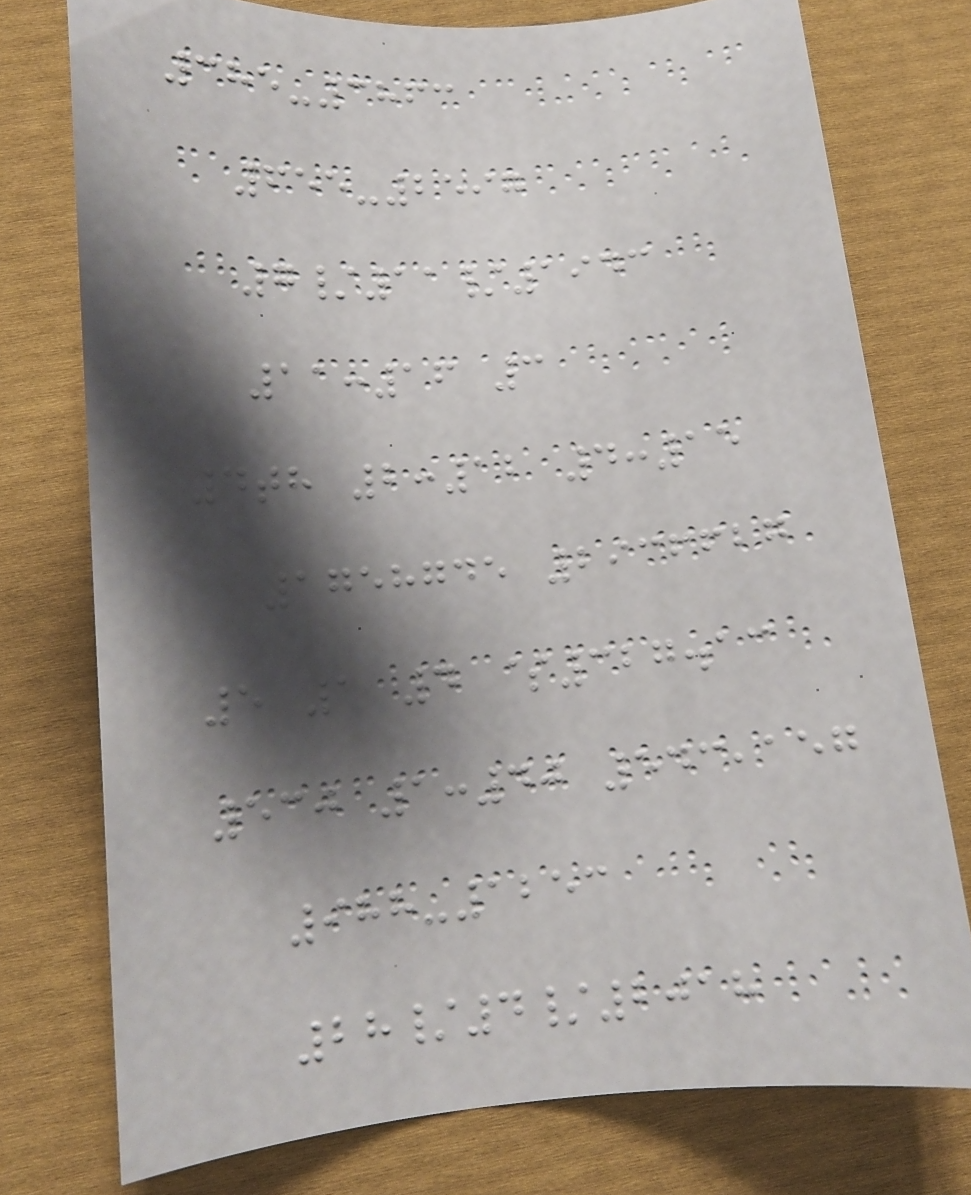385-3863
655-2597
7/11/1943
11:16 3
4th 2:12 4:15
1758745 2936627
5 1 4 $327.13
530 1:40 543,157
988-1253
28/4/2018
